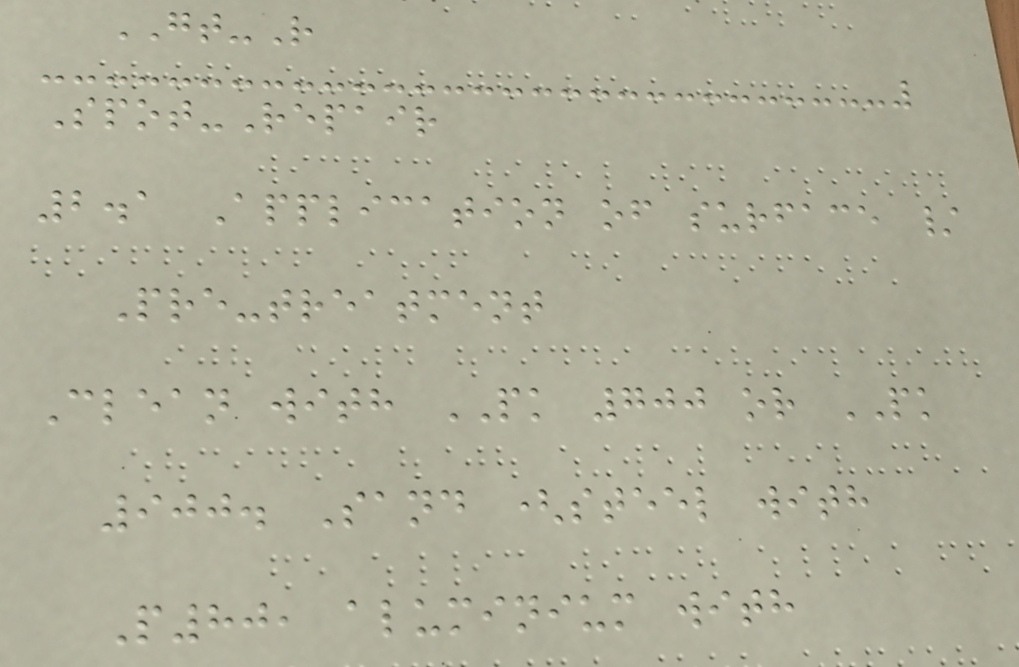GT-R
Spot-Repair
2.1 Application of surface /
Pre-treatment
Clean with PK 700 or PK
900. Sand (steel with
P80, aluminium with
